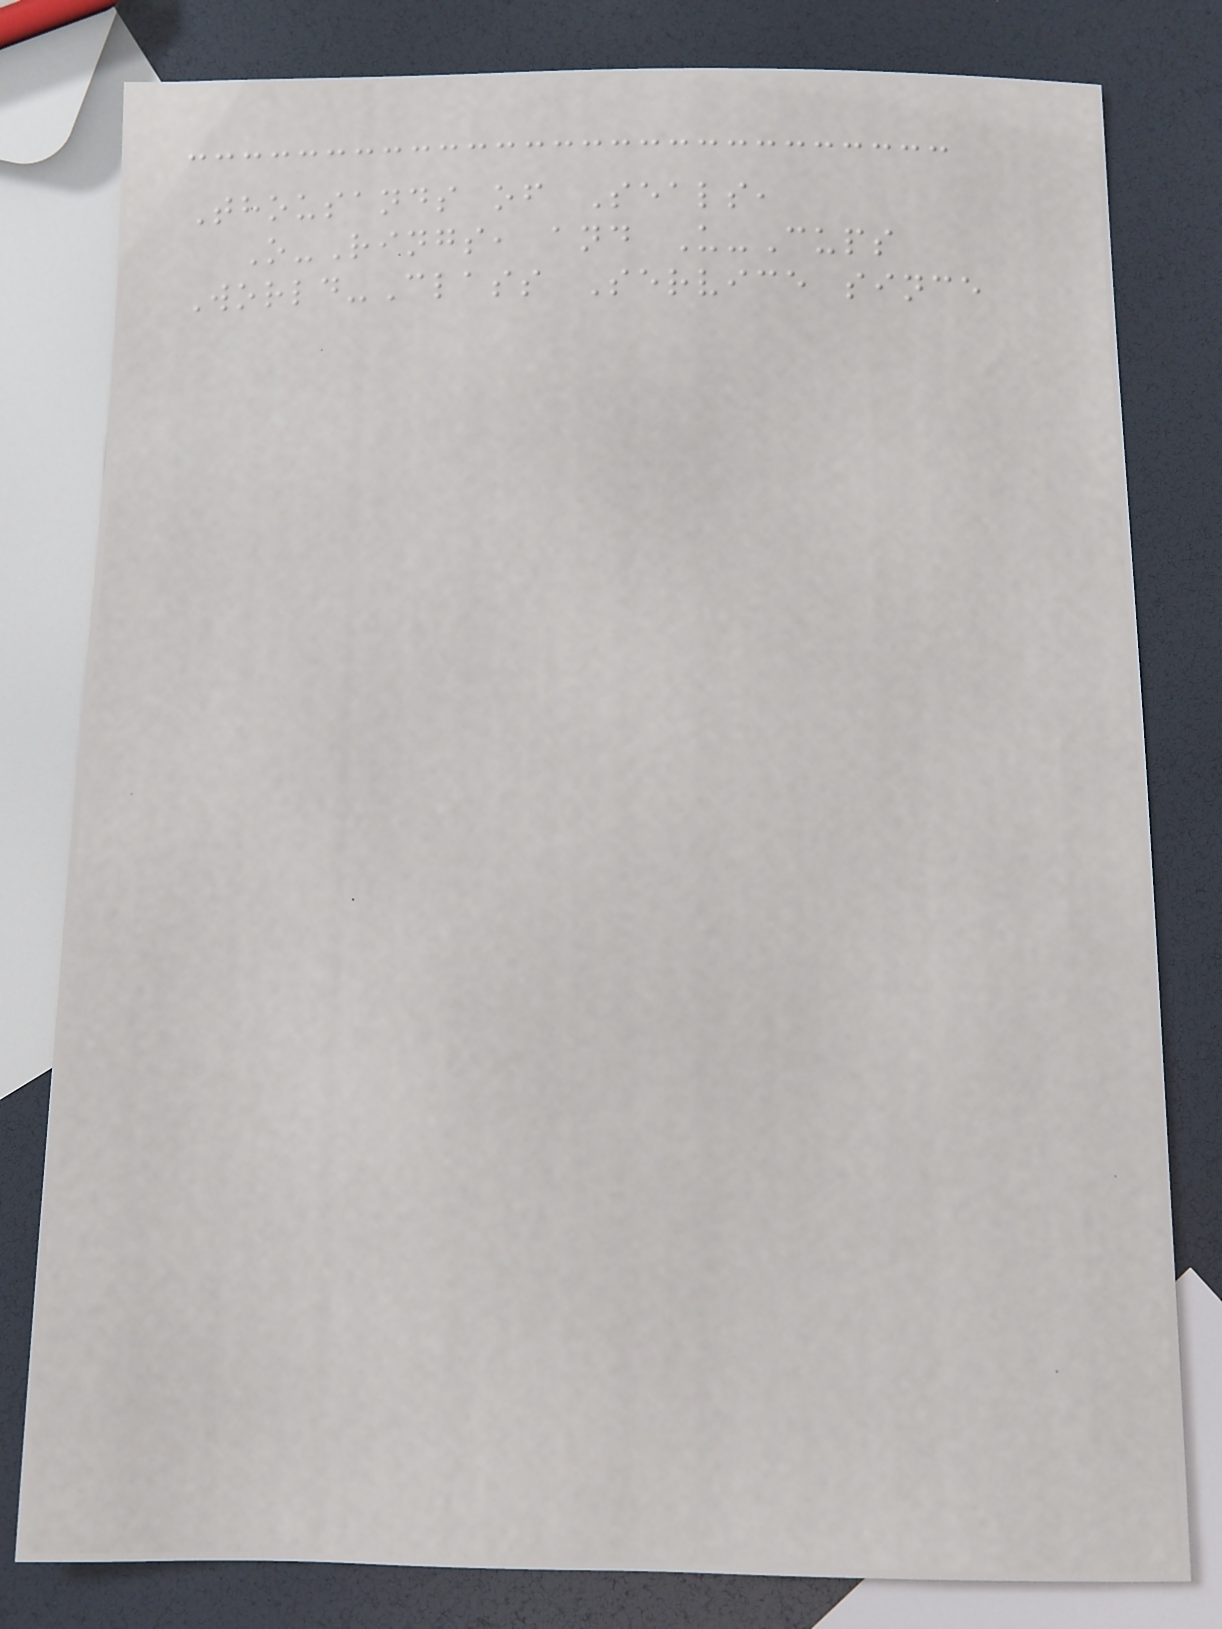Thousands of Seals,
O-Rings, and U-Cups
World-Class Service since
